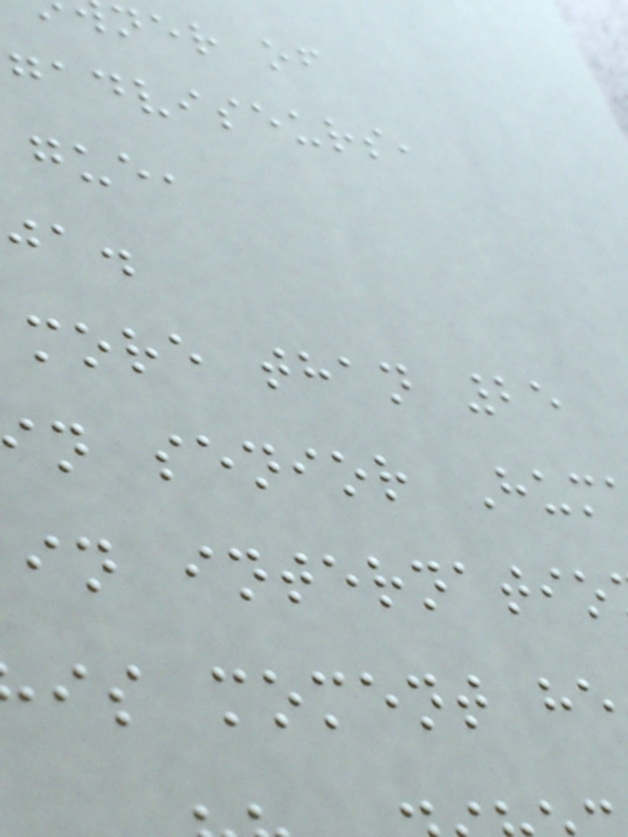gadviseurs,
more than 25
n senior Hum
in internatio
is moment he
